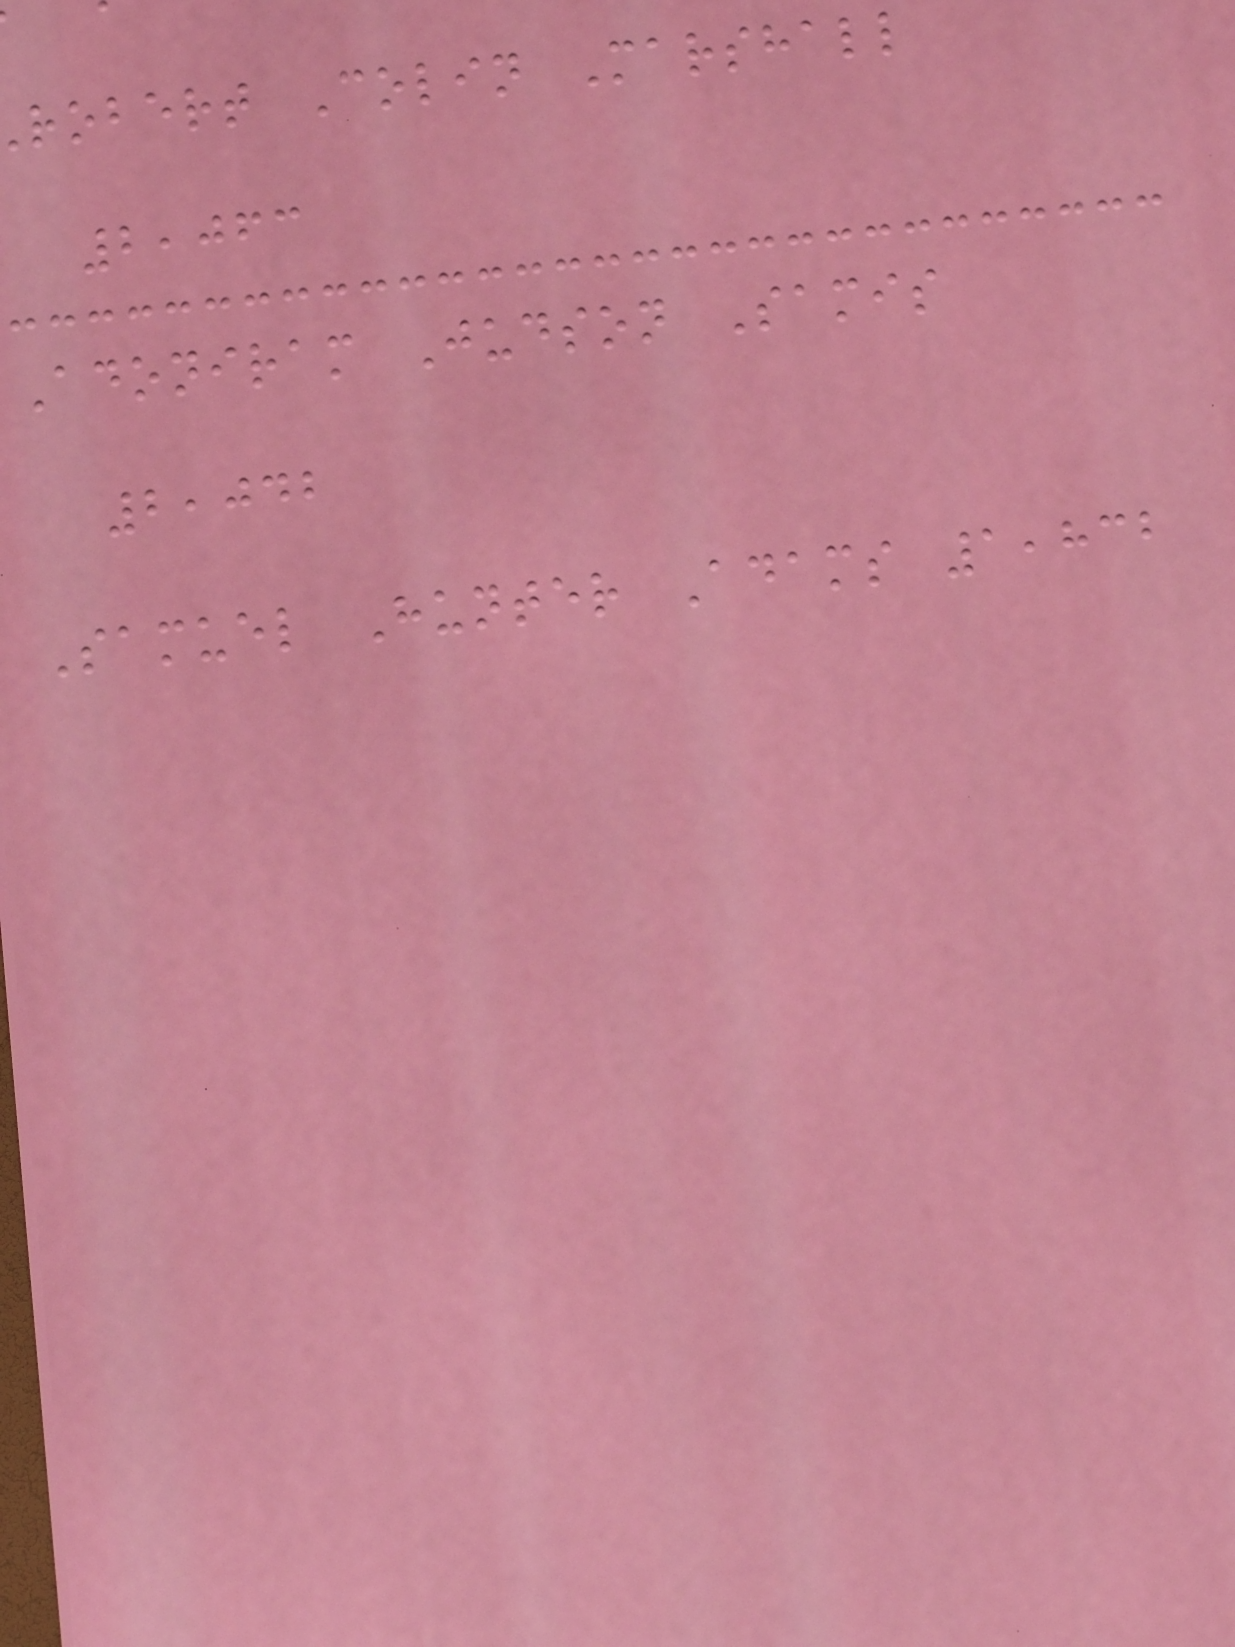robert Colin Marshall
2,063
Adoniram Judson Samis
2,042
Samuel Hunter Adams 1,832
